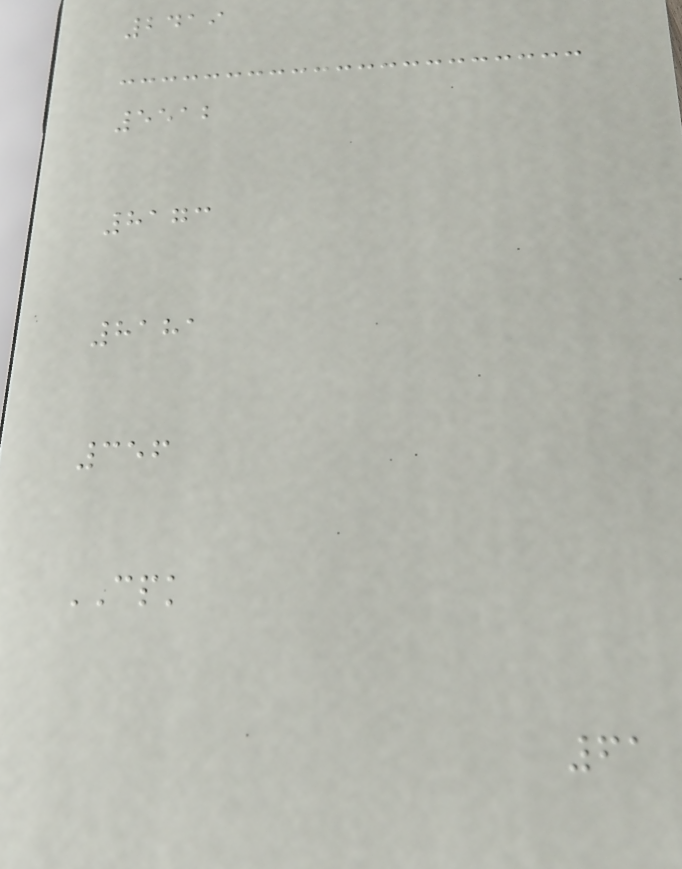2419
5512
8173
8181
356
CPK
61
